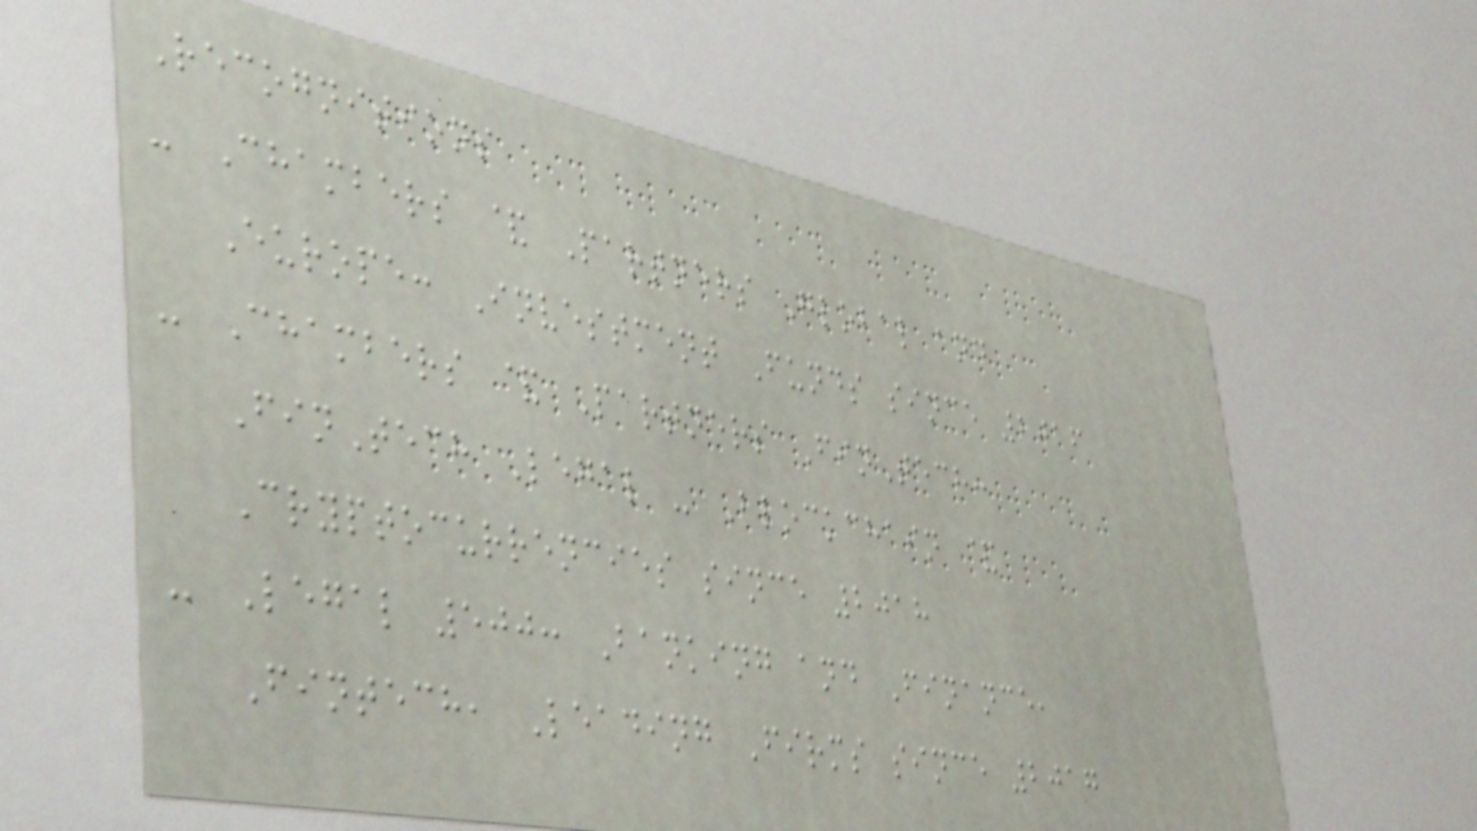Recognitions
- Chambers & Partners Global and
Europe: Investment Funds since 2016
- Chambers & Partners FinTech:
FinTech Legal - Blockchain &
Cryptocurrencies since 2018
- Legal 500: Banking and Finance,
Fintech, Leading Firms since 2017
